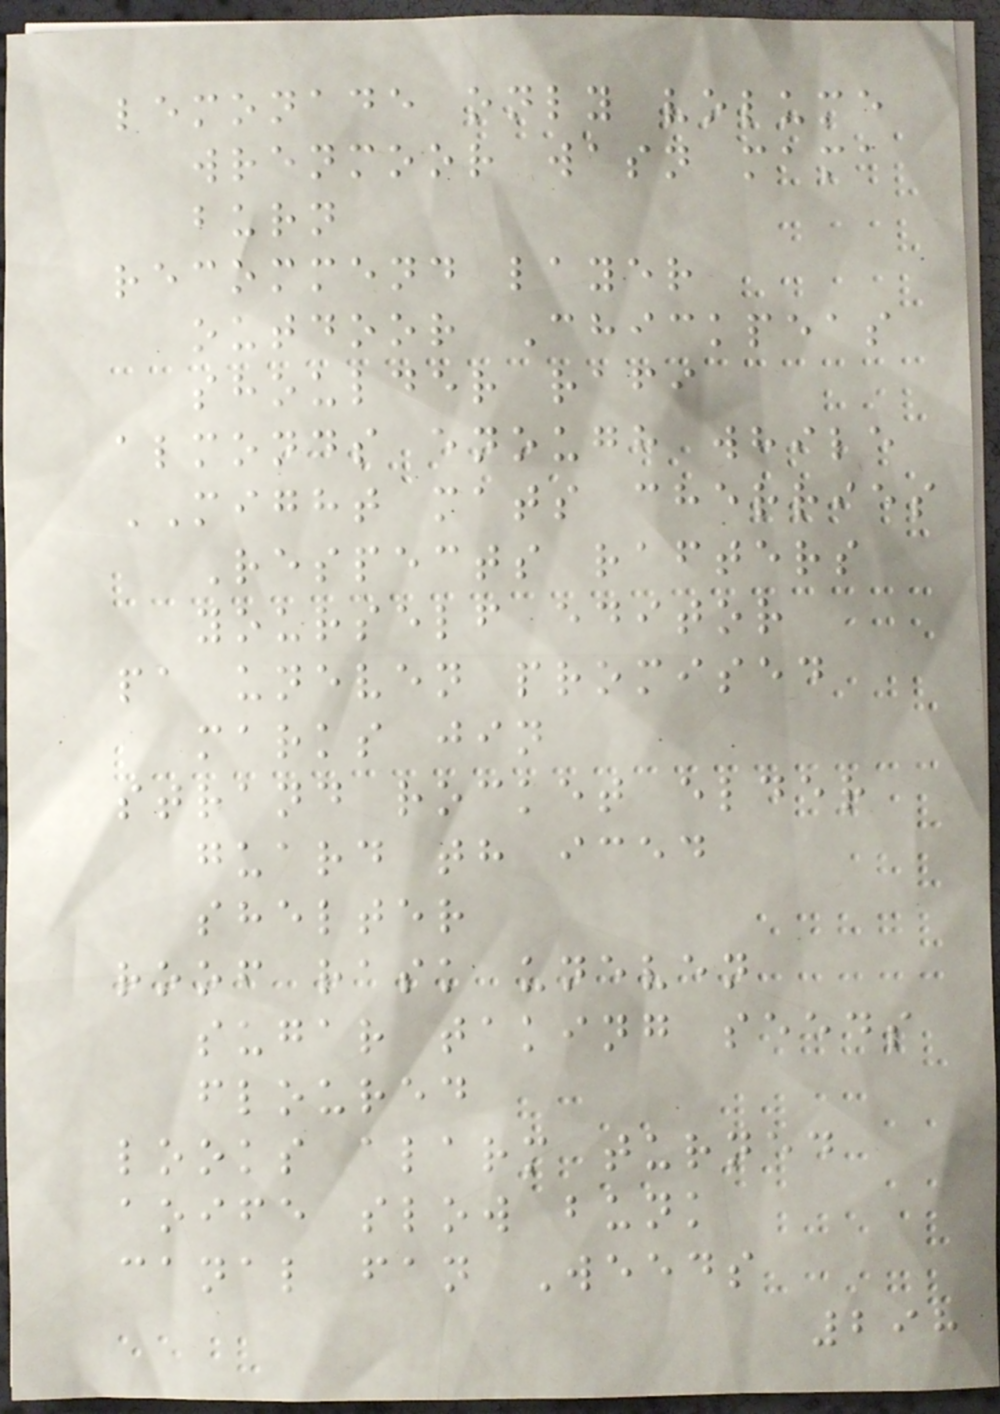lemonade only volume
wrenmoor wasn mama
burn
recommend layer
outdoor Chickpeas
shoulder rafi
almonds enough while
MIGHT mats cherries
Respects rafters
yourself editor
pa uneven promised
marks jin
strand rocket elder
guard th iced
shelter
roof rask uneven
sugar taking seeds
floured
looks alarm turned
aoife slow bunk
canal fan Weeds
298
